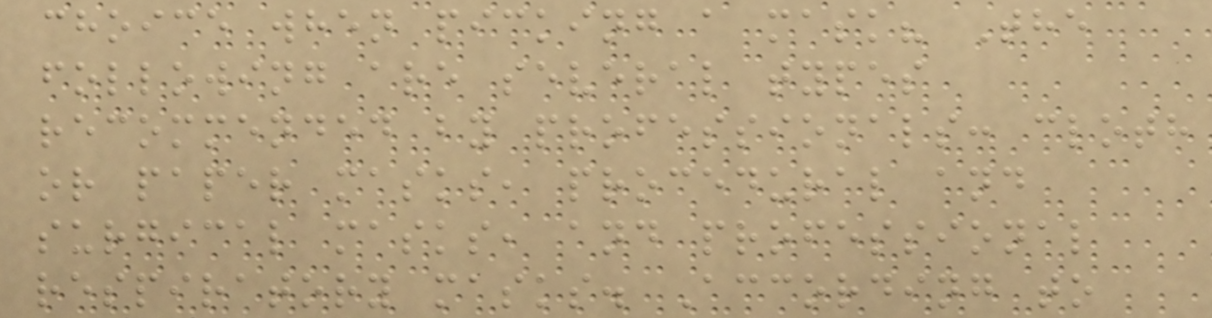choice when picking a mask? The
following are several types
recommended by professionals: cloth
or paper masks, procedural and
surgical masks, and professional
respiratory masks. According to
